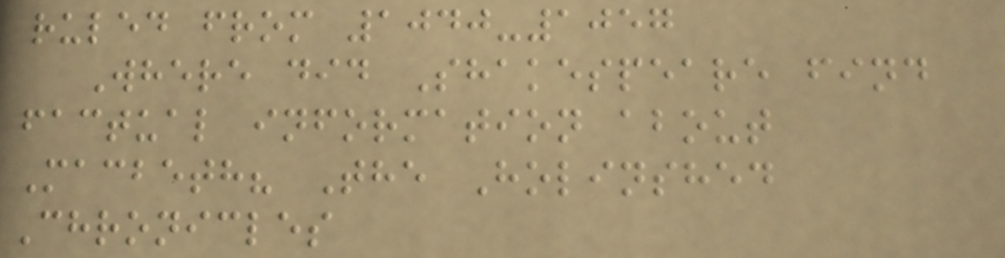ruled from 1040-1057
Where did Shakespeare find
factual information about
Macbeth? The Holinshed
Chronicles
